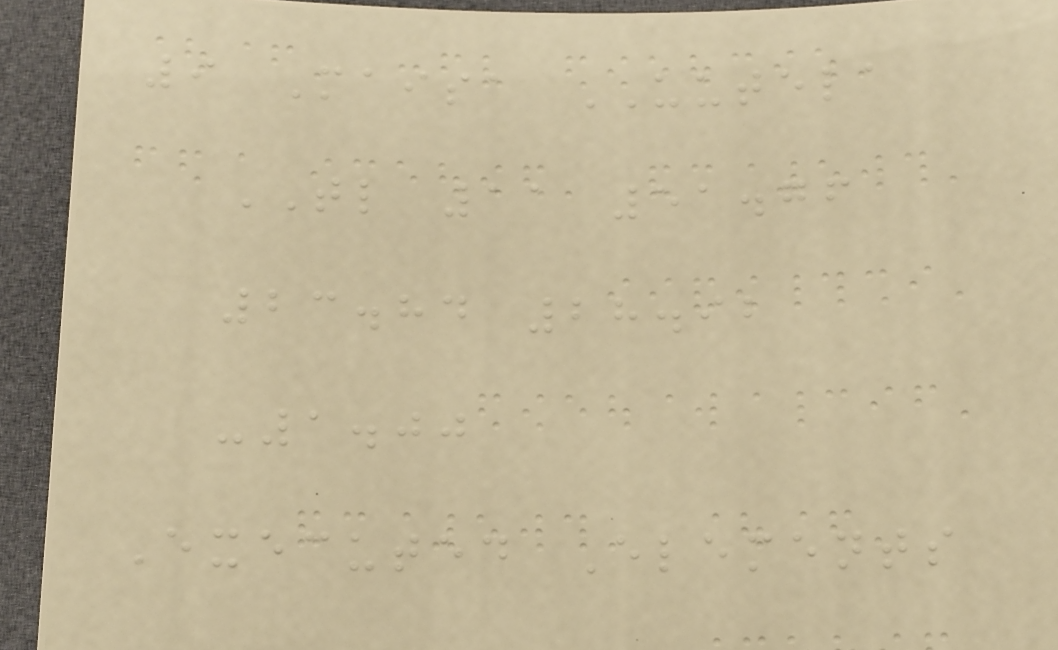9 Maisa UUTELA
TL 11 51.76
23.84 28.92
-1.00
Executed Elements
